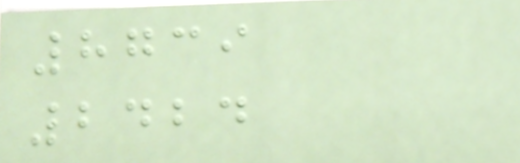8739
2424
